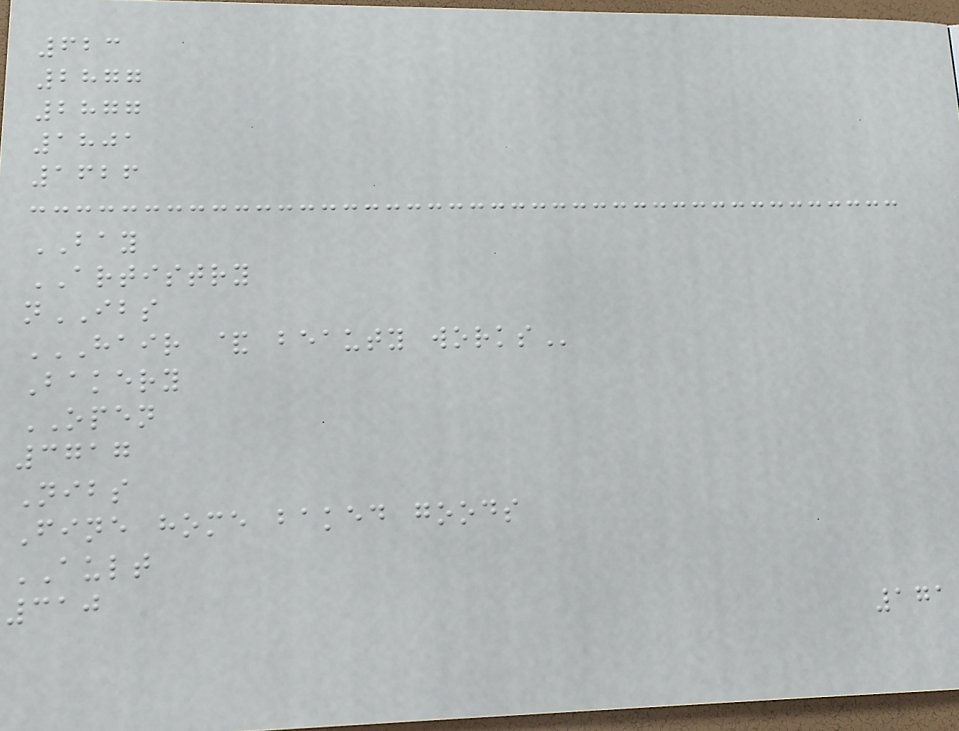623
2877
2877
1801
1626
BAY
ARTISTRY
nIBS
HAIR & BEAUTY WORKS
Bakery
OPEN
3717
Nibs
Fine home baked goods
AULT
310
171
